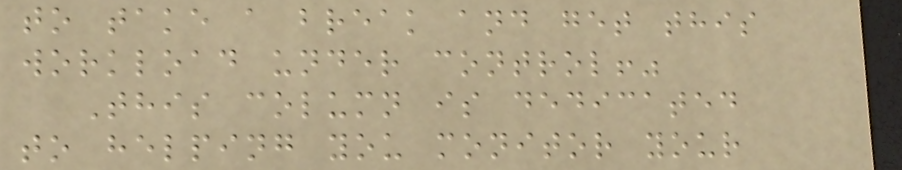to take a break and get this
workload under control!"
This column is dedicated
to helping you monitor your
